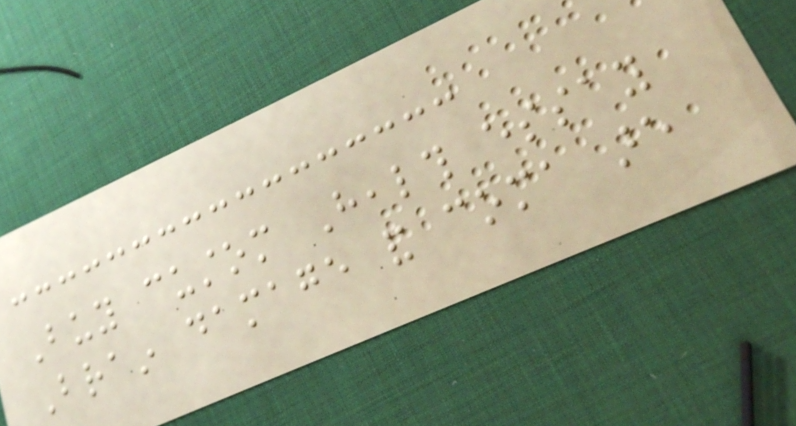Buy custom Health essay
Brain damage and coma are
